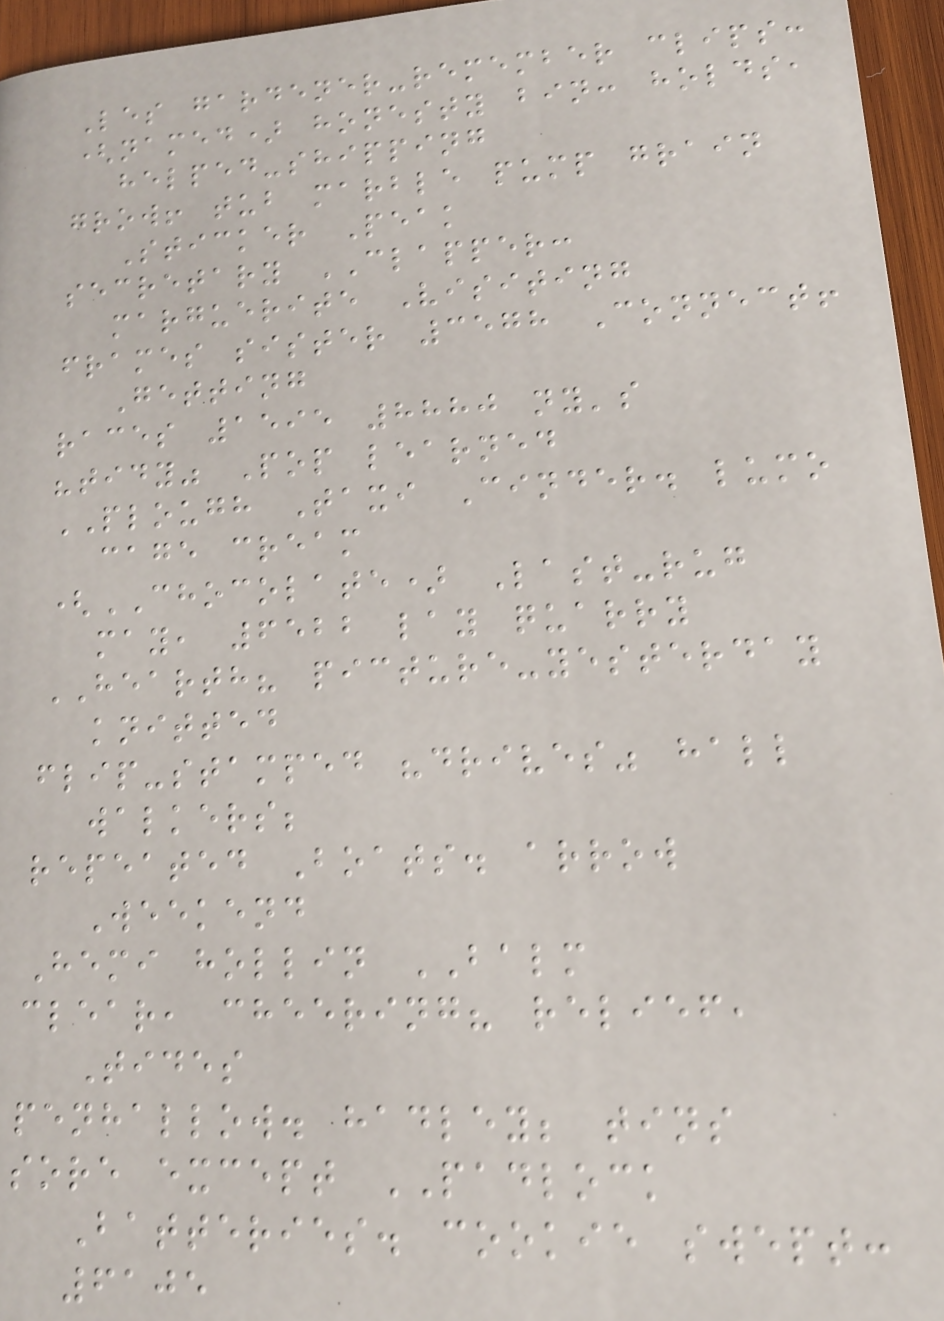Les gardener-remember clips:
(named) honesty bin: holds,
helped-shipping
grow! tub marble pump grain
Sticker Peak
secretary CLAPPER:
marguerite Visiting
frames sister 3578 Connect!
Getting
races 1595 8880 ny's
"tidy" Pop learned
PLOUGH Taxi Cinder. lumo
cage cream
(CHOCOLATE) Last-rug
may, 6522 lay quarry
HEARTH? picture-yesterday
knitted
flip-stamped "drives" hall
walkers;
repeated Boats. arrow
Weekend
Hemi hollin BALM
clear, cheering? relief,
Tides
penhallow. hadley; tins
sore except PADLOCK
Batteries. cookie swept:
6105
